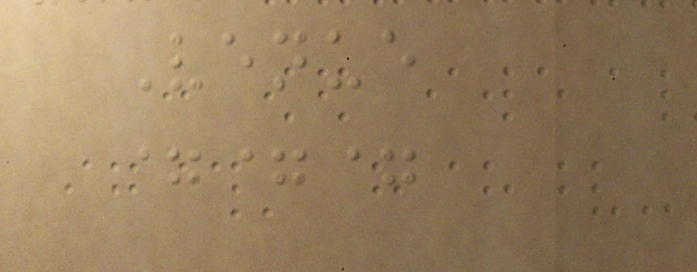Venue
===
